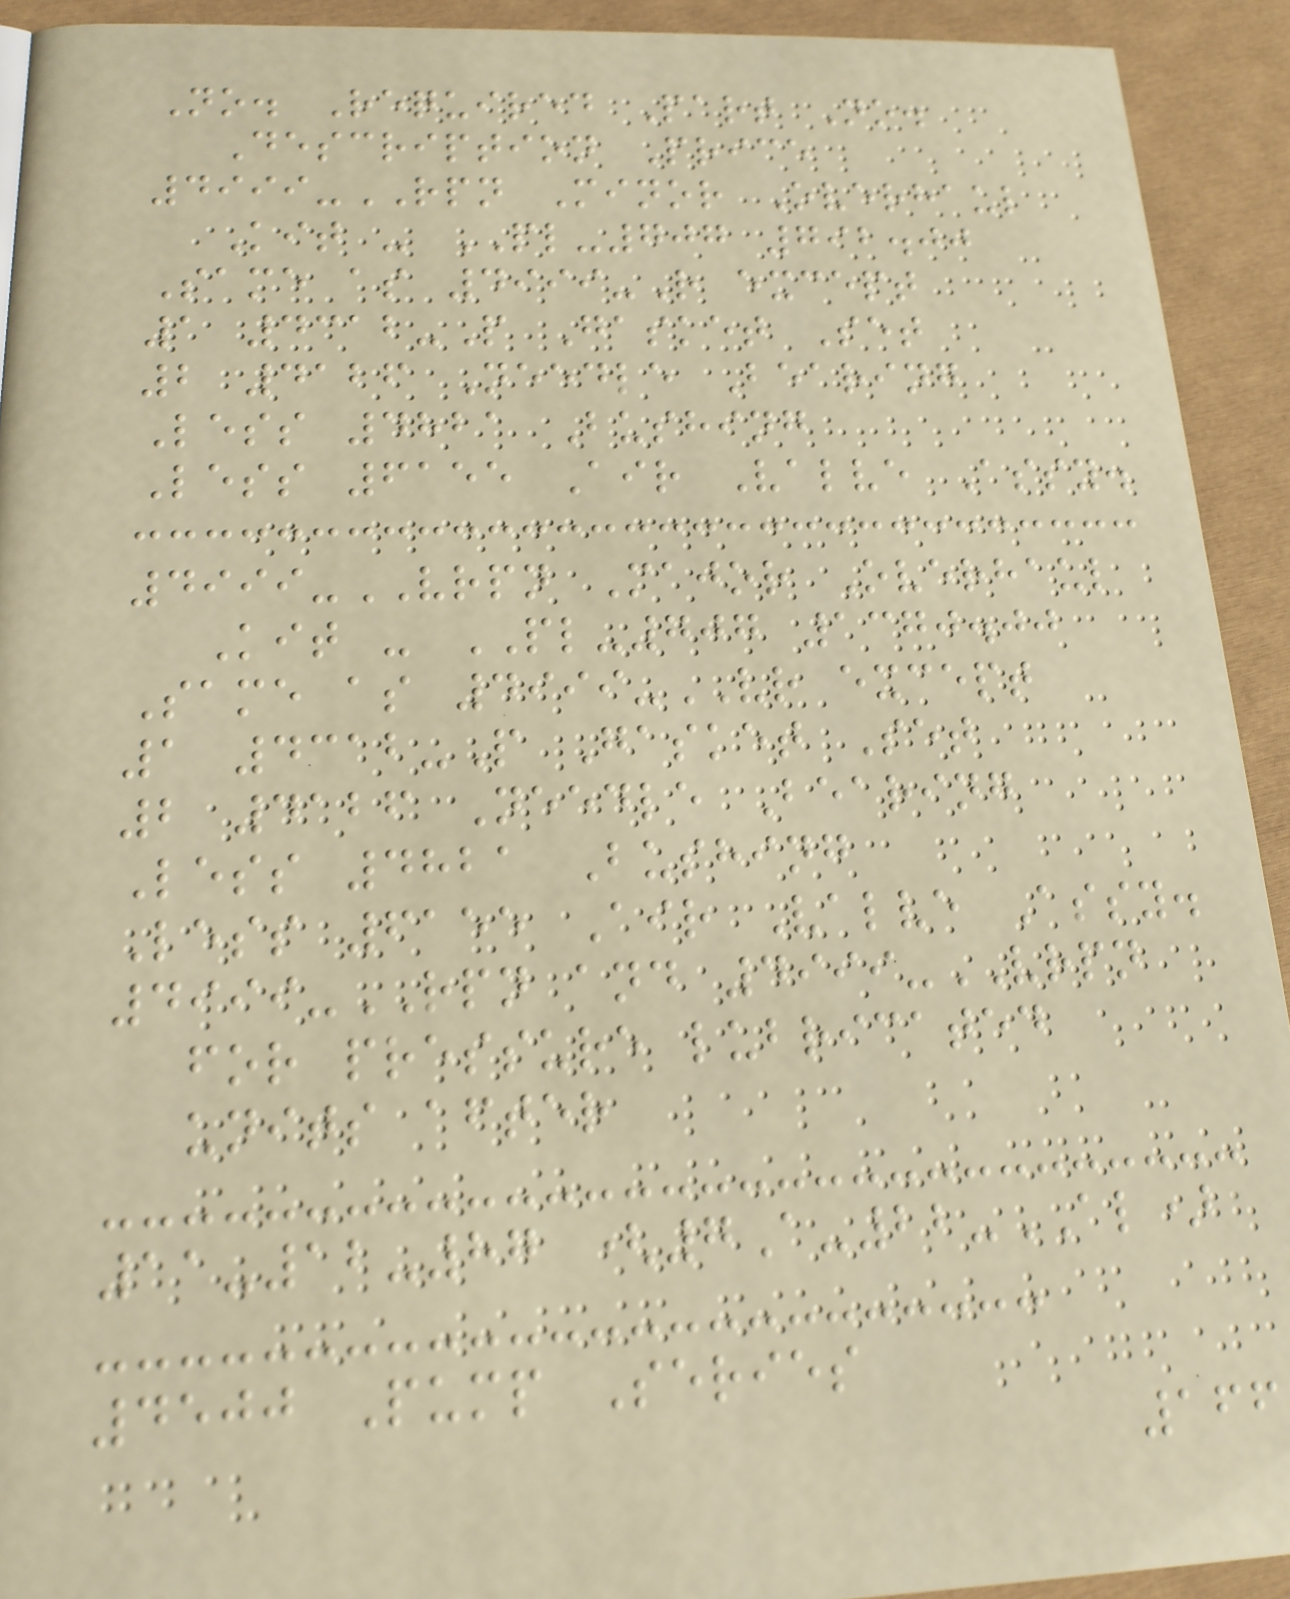No. Required Part No.
Description Price
4999-RPN Minor Overhaul
Kit - PL-707 792.00
Same as 4999-R except
1 4312-P Gasket Set
2 4126 Needle Bearing
Less 4821 Bushing
Less 6155 Air Valve Assy.
4999-VRPN Major Overhaul
Kit - PL-707 1370.00
Same as 4999-VR except
1 4312-P Gasket Set
2 4126 Needle Bearing
Less 4821 Bushing
Less 6155 Air Valve Assy.
4999-RPN and 4999-VRPN
for pressure lubricated
units after
11-12-87 (7A-22-AL)
4500 Pump Series
166
